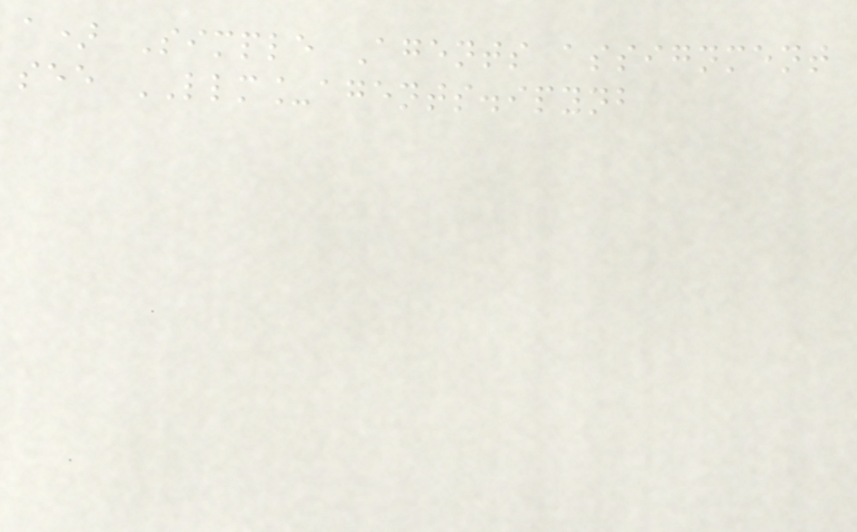a) Simple Agents assignment
see LLM_agents.ipynb
